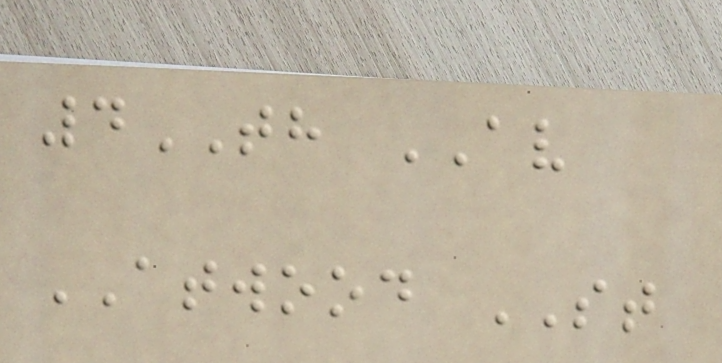4TH AV
ATWOOD ST
